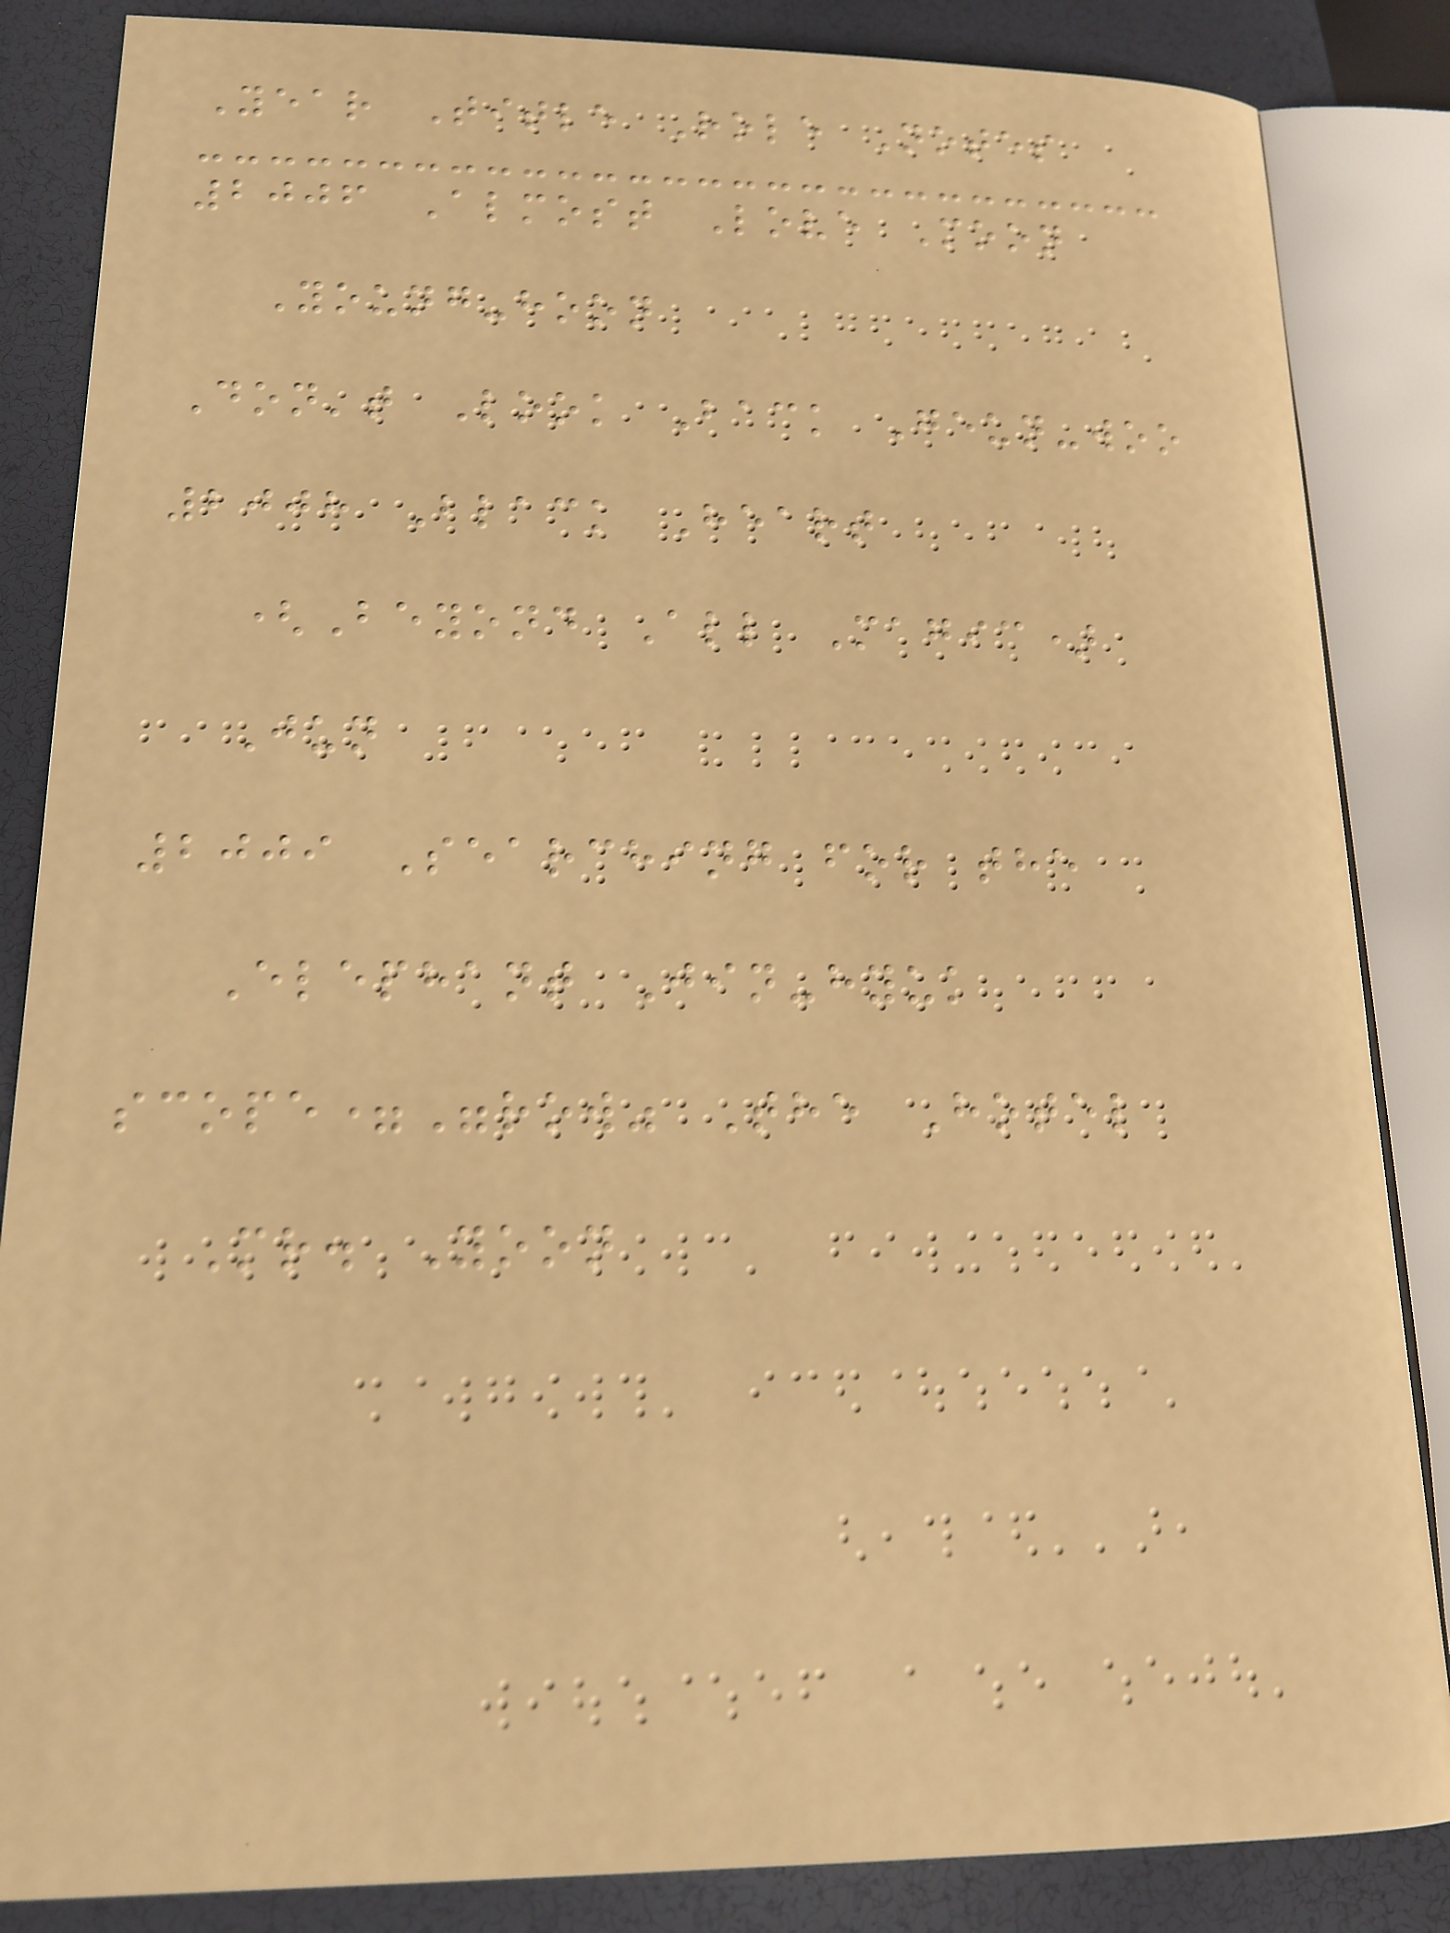Year Title Role Notes
2006 Almost Love Moon
Young-hoon
Don't Look Back Geun-woo
2008 Black Heart
(Beyond All Magic)
Jun
2009 Searching for the
Elephant Jin-hyuk
scope="row" The Hotel
Mr. Yoon
